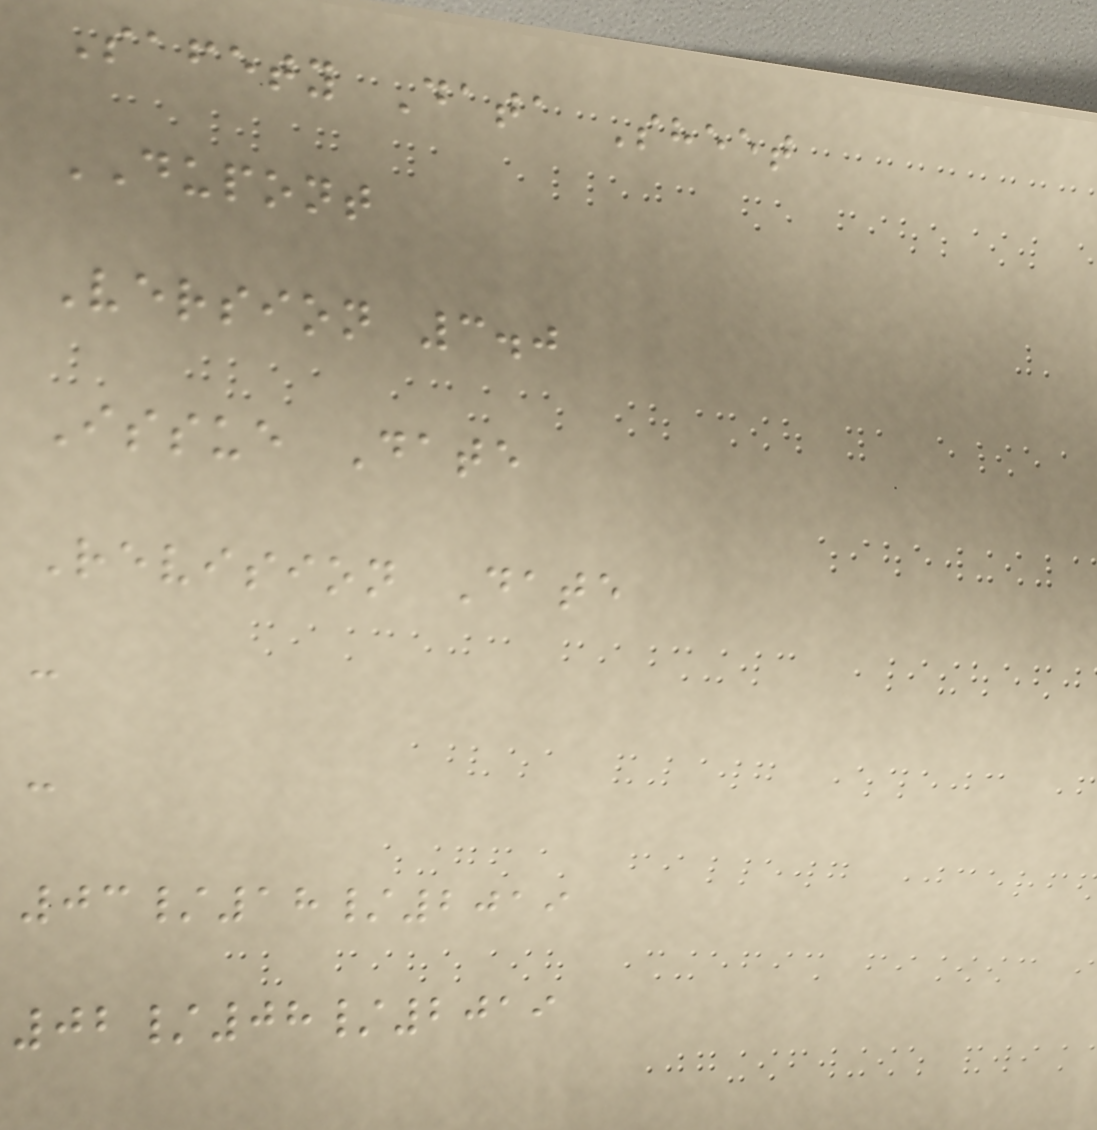Safety Data Sheet
DUPONT
Version 3.0
Issue Date
Revision Date
:
:
03/18/2019
02/08/2019
